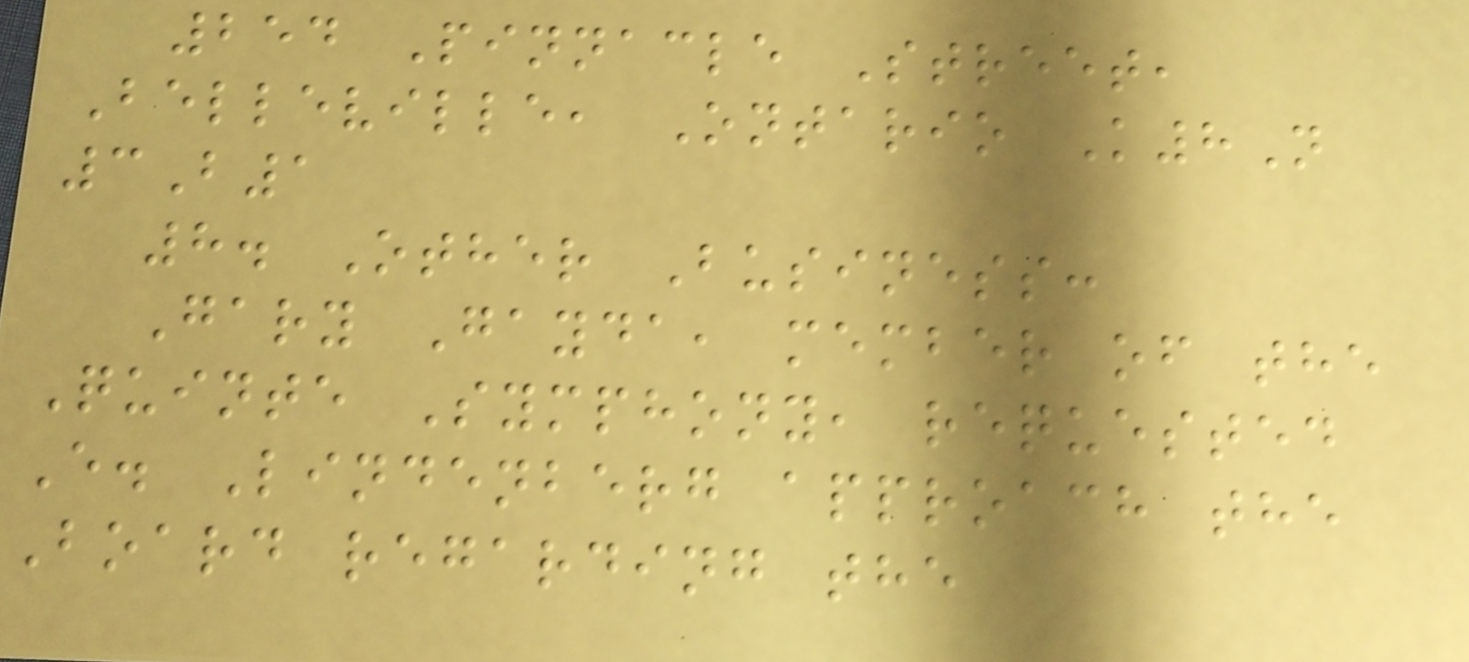254 Pinnacle Street,
Belleville, Ontario K8N
3B1
8. Other Business:
Gary Gayda, member of the
Quinte Symphony, requested
E. Lindenberg approach the
Board regarding the
